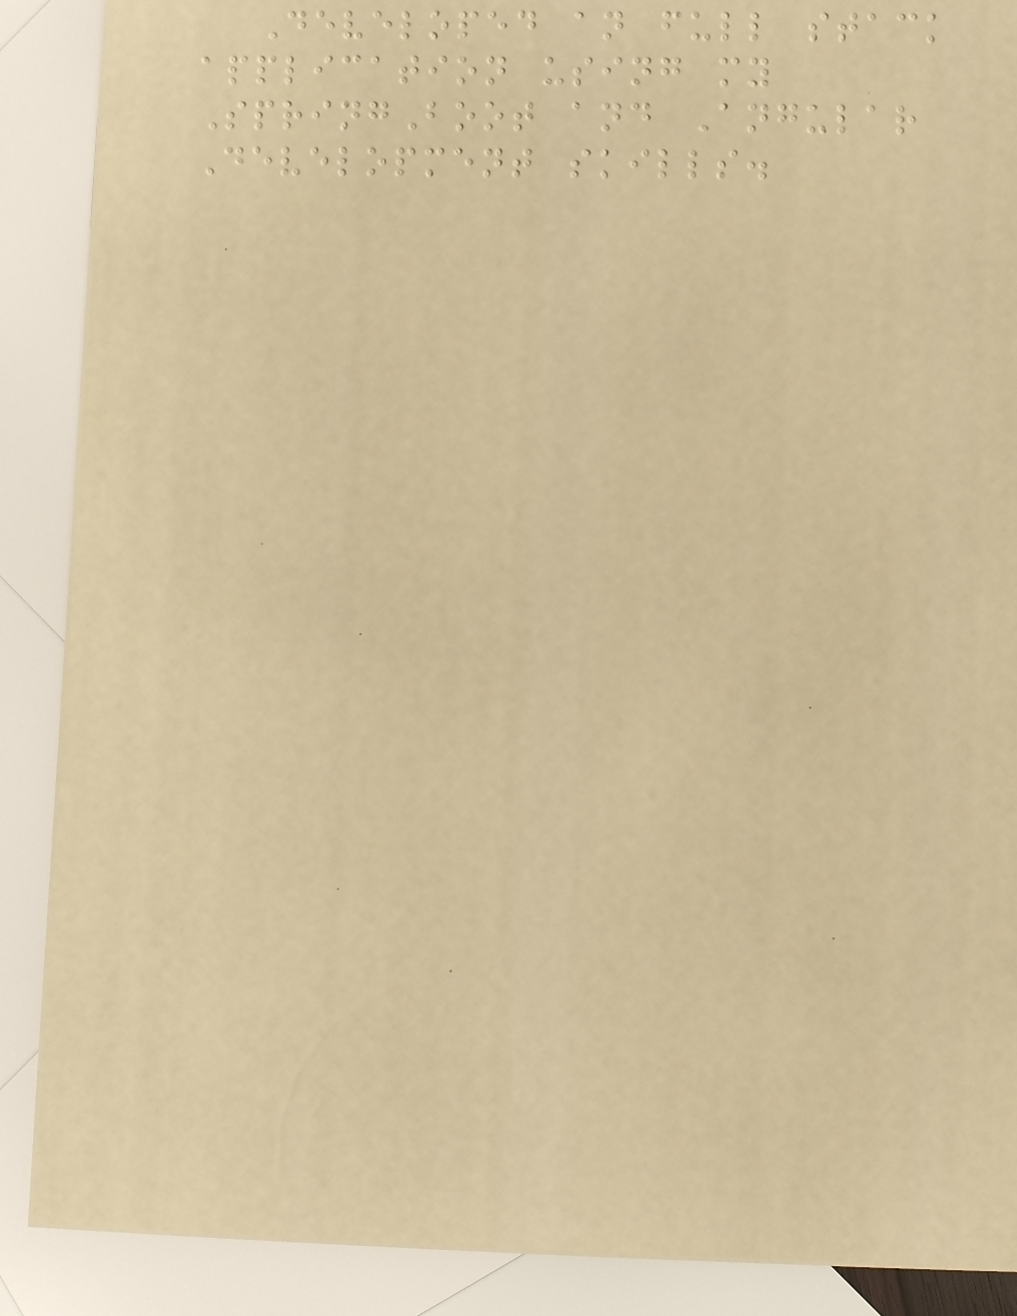Developed an full stack
application using my
SpringBoot and Angular
Development skills.
